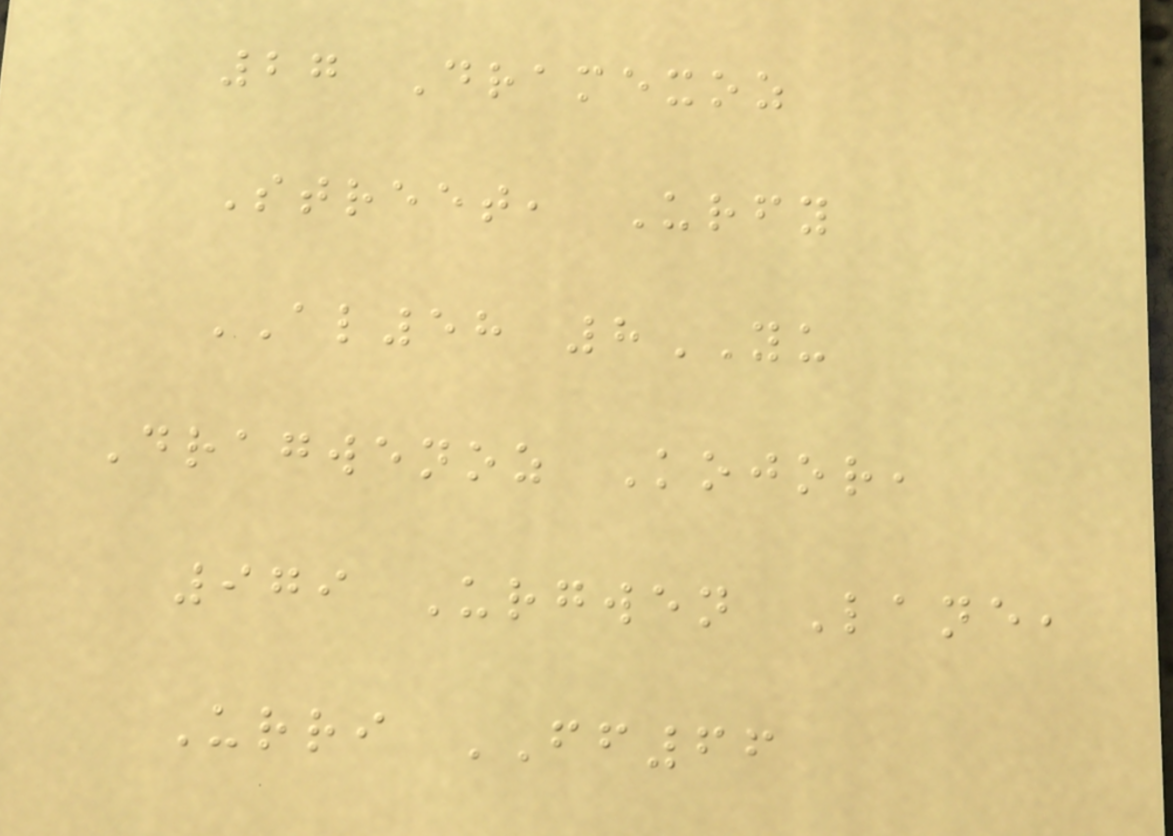27 Dramexoz
Street, Urfy
AL58 8YU
Dragwenoz Kojor,
979 Urgwen Lane,
Urri FF66
